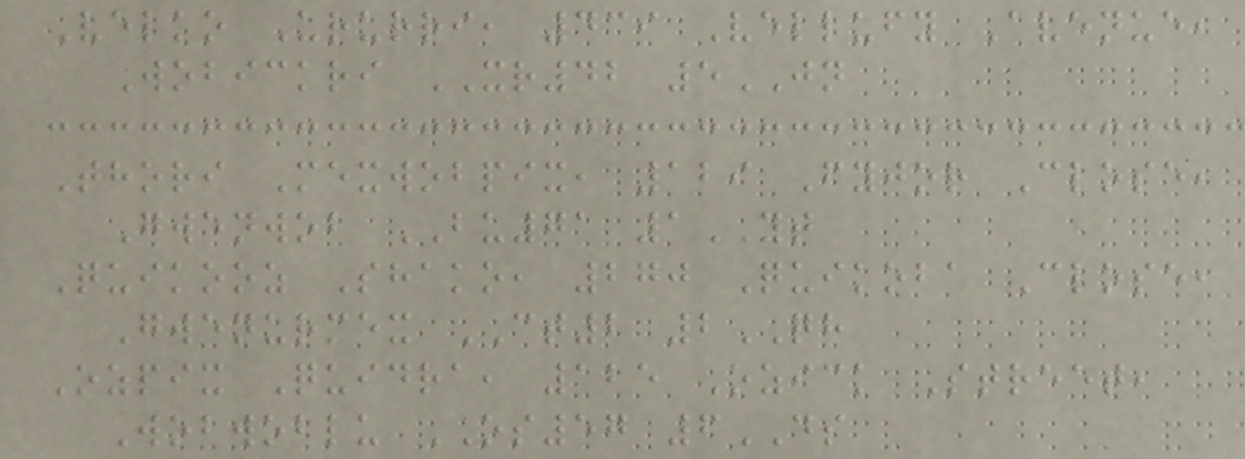Velko Ururri, 439 Vellufy Avenue,
Wobickri XR42 5JN
Thori Mexwobpix, 129 Fyjor Close,
Gwenwob BU71 1YT
Quikooz Shako, 270 Quikoba Close,
Gwenurmex CT2 2QH
Ozpix Quidra, 125 Ozick Street,
Wobwoblu OS57 6DS
